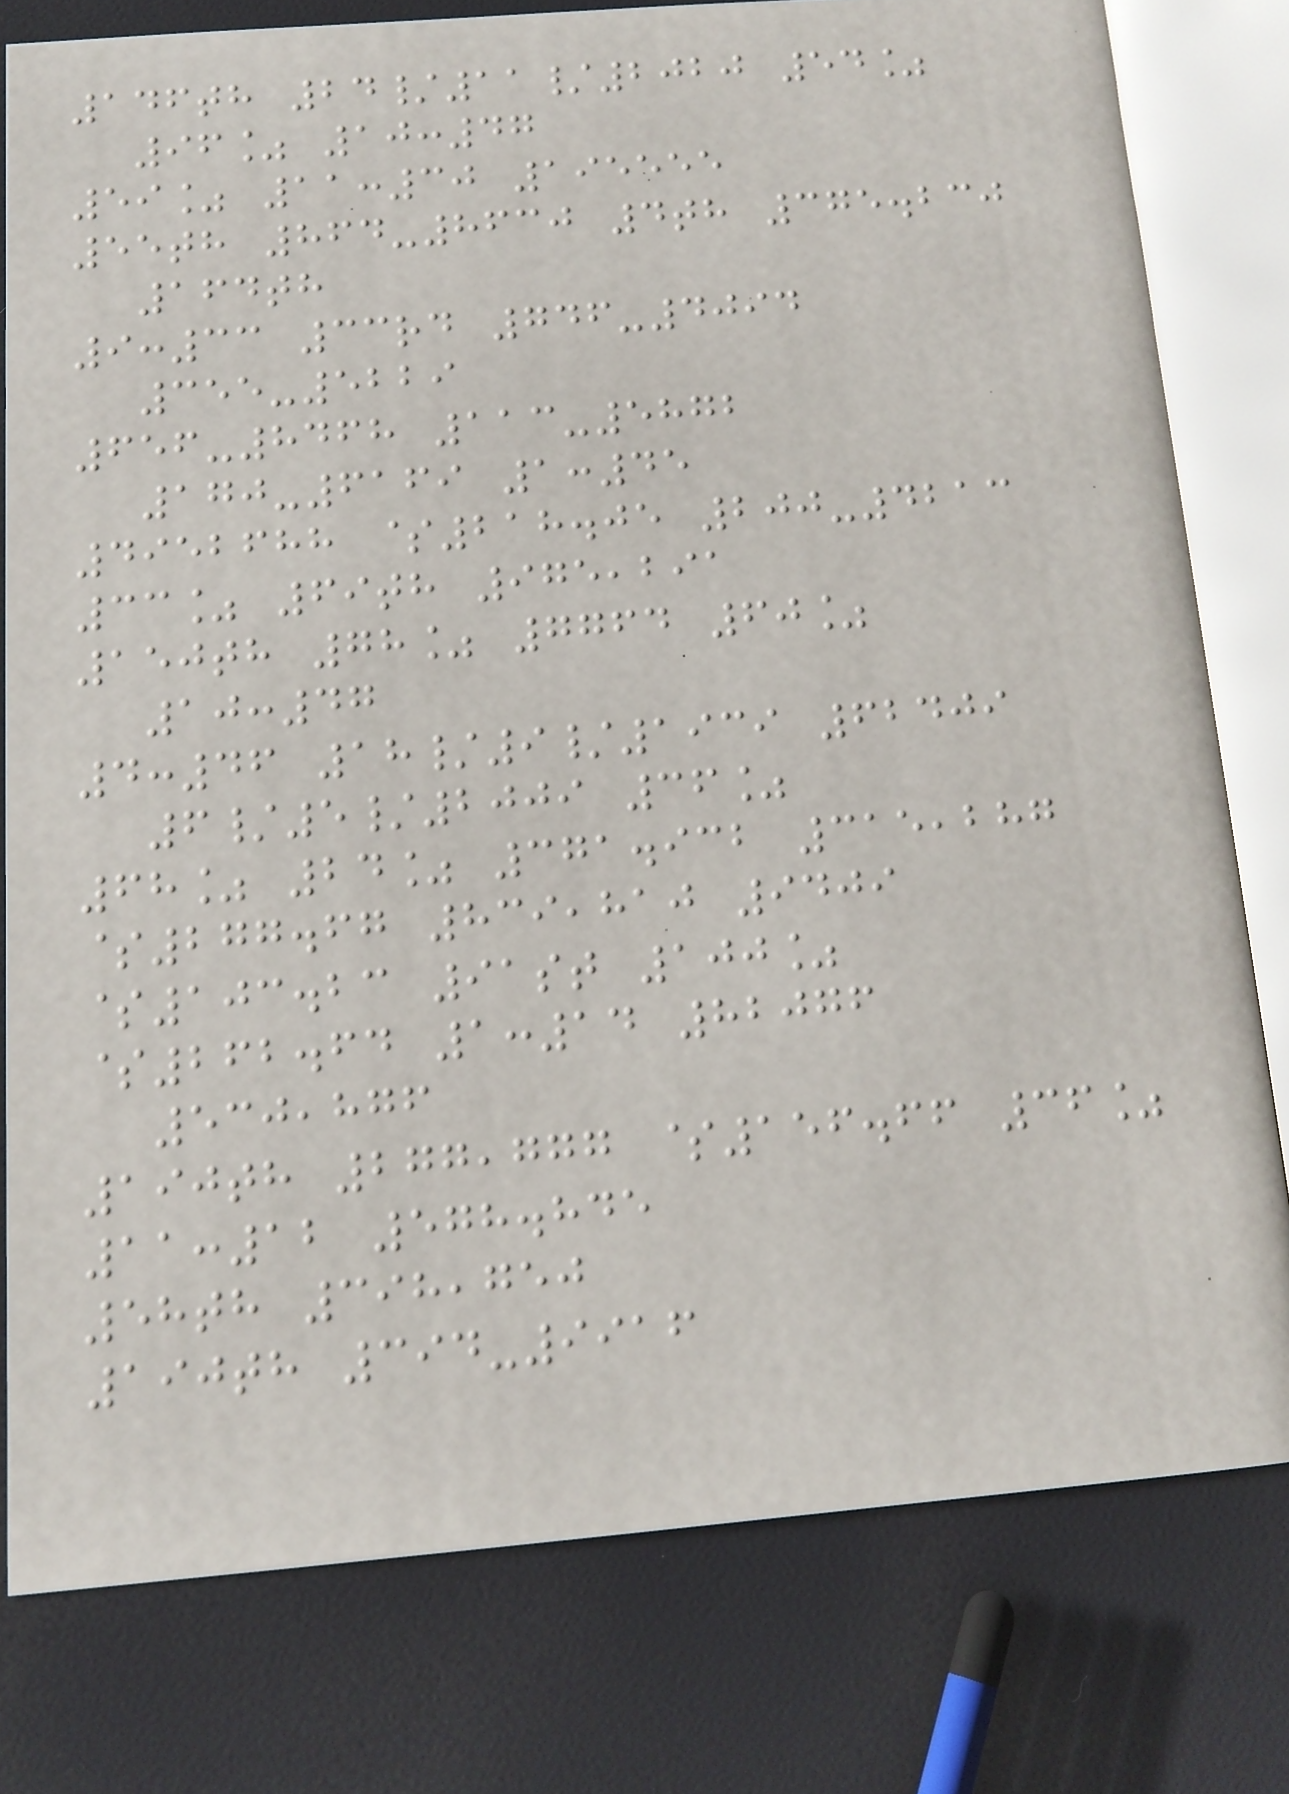146th 24/11/2020 54%
96% 10:47
59% 11:30 195555
55th 864-8630 4th 375.230
164th
9:33 33rd 746-4094
355-5229
656-8468 113-5872
170-6169 1:45
4952688 $218.05 200-4213
33% 69th 975,291
150th 78% 7764 60%
10:47
4:46 18/9/1939 62409
6/5/2009 36%
68% 24% 371.932 315,287
$277.67 839,810 9409
$103.23 91st 100%
$262.64 1:14 82076
530,876
190th 277,777 $156.66 36%
11:12 578.845
58th 398,750
190th 394-9916
